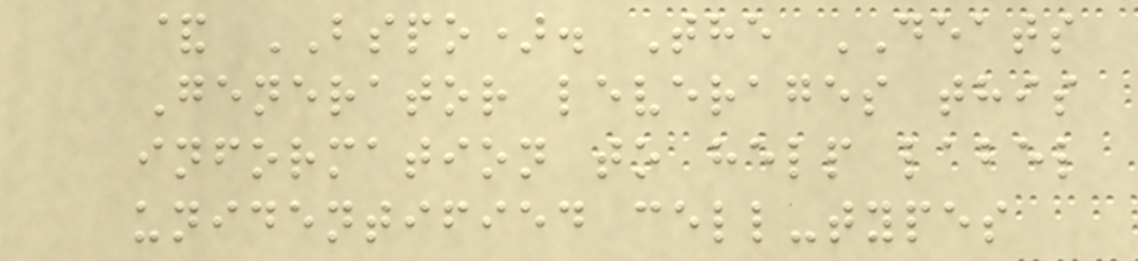& BSPO). The DEATS
Generator leverages this
information to help label
unidentified cell-types
